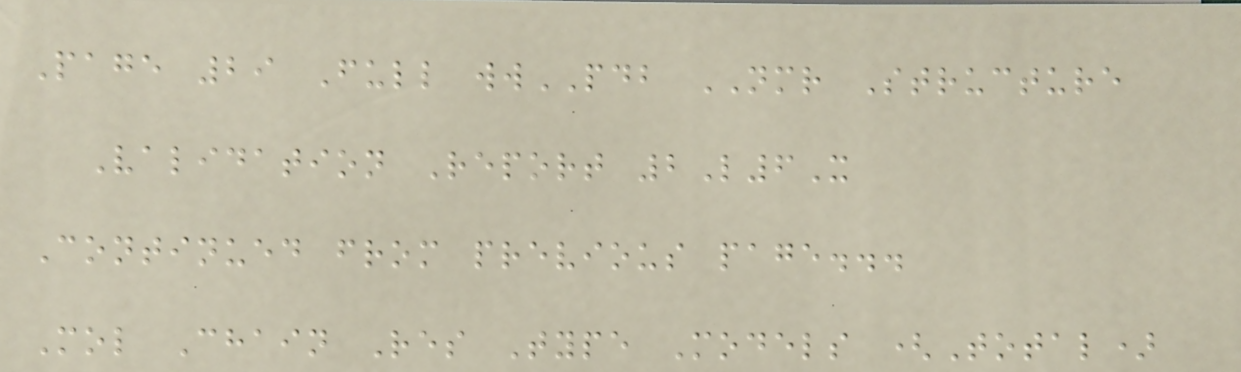Page 29 Full wwPDB NMR Structure
Validation Report 2L6X
Continued from previous page...
Mol Chain Res Type Models (Total)
